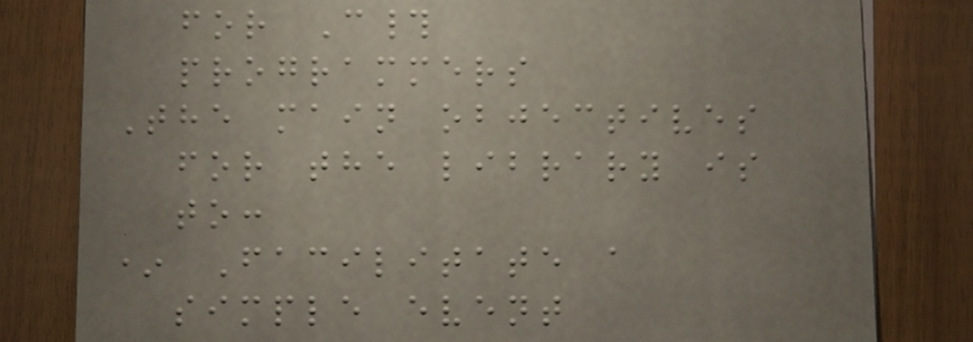for C#
programmers
The main objectives
for the library is
to:
* Facilitate a
simple event
